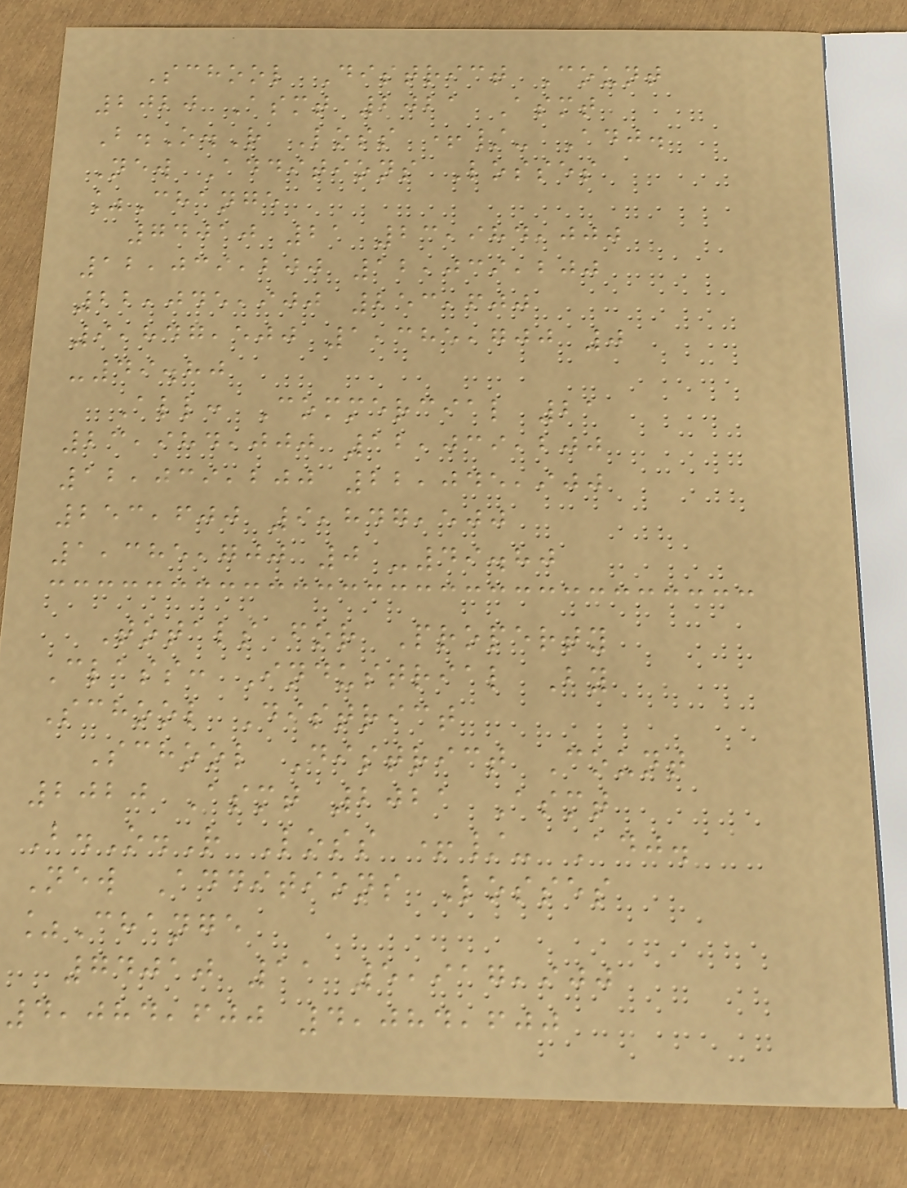School District Count
2020 Asmt 2021 Asmt
B.O.R Loss +/- Adj.
New Additions Losses
%Change
74010 21 23,984,000
12,039,200 12,039,200
22,045,900 253,600
9,847,500 1,385,700 0
-49.80
All: Commercial 21
23,984,000 12,039,200
12,039,200 22,045,900
253,600 9,847,500
1,385,700 0 -49.80
Totals for Property
Class: Industrial By
School District
School District Count
2020 Asmt 2021 Asmt
B.O.R Loss +/- Adj.
New Additions Losses
%Change
74010 11 5,917,900
4,084,600 4,084,600
